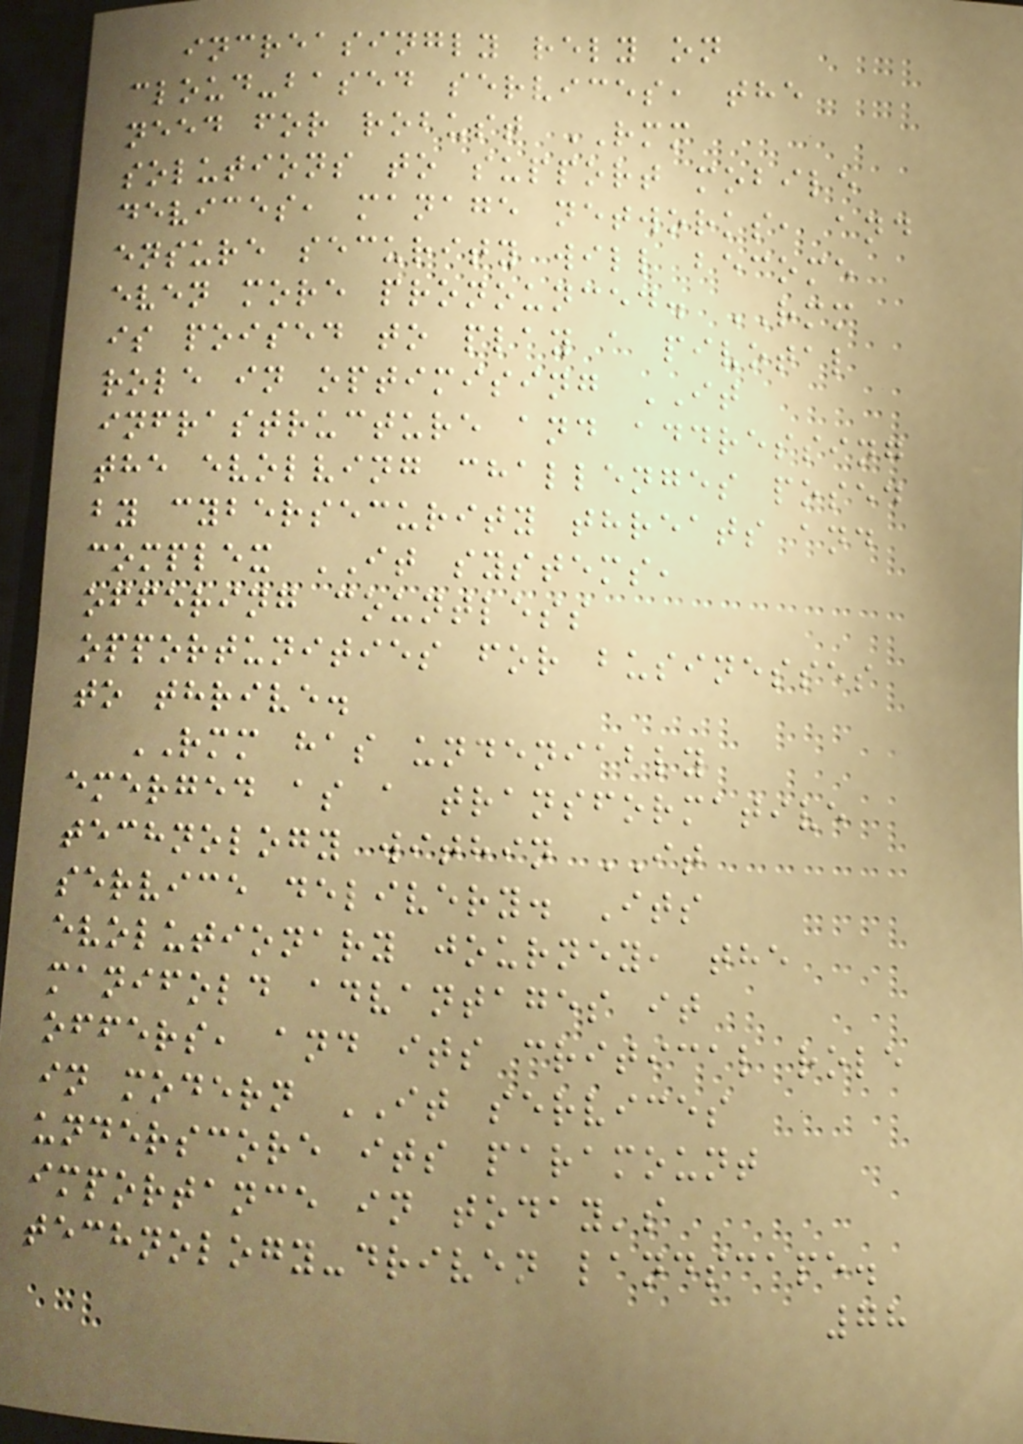increasingly rely on
cloud-based services, the
need for robust RMM
solutions to support mobile
devices, manage networks, and
ensure security will become
even more pronounced. RMM
is poised to play a pivotal
role in optimising IT
infrastructure and addressing
the evolving challenges posed
by cybersecurity threats and
complex IT systems,
offering countless
opportunities for businesses
to thrive.
RMM has undeniably
emerged as a transformative
technology within IT
service delivery. Its
evolutionary journey, the
manifold advantages it
offers, and its critical role
in modern IT services
underscore its paramount
importance in today's
technology-driven landscape.
78
